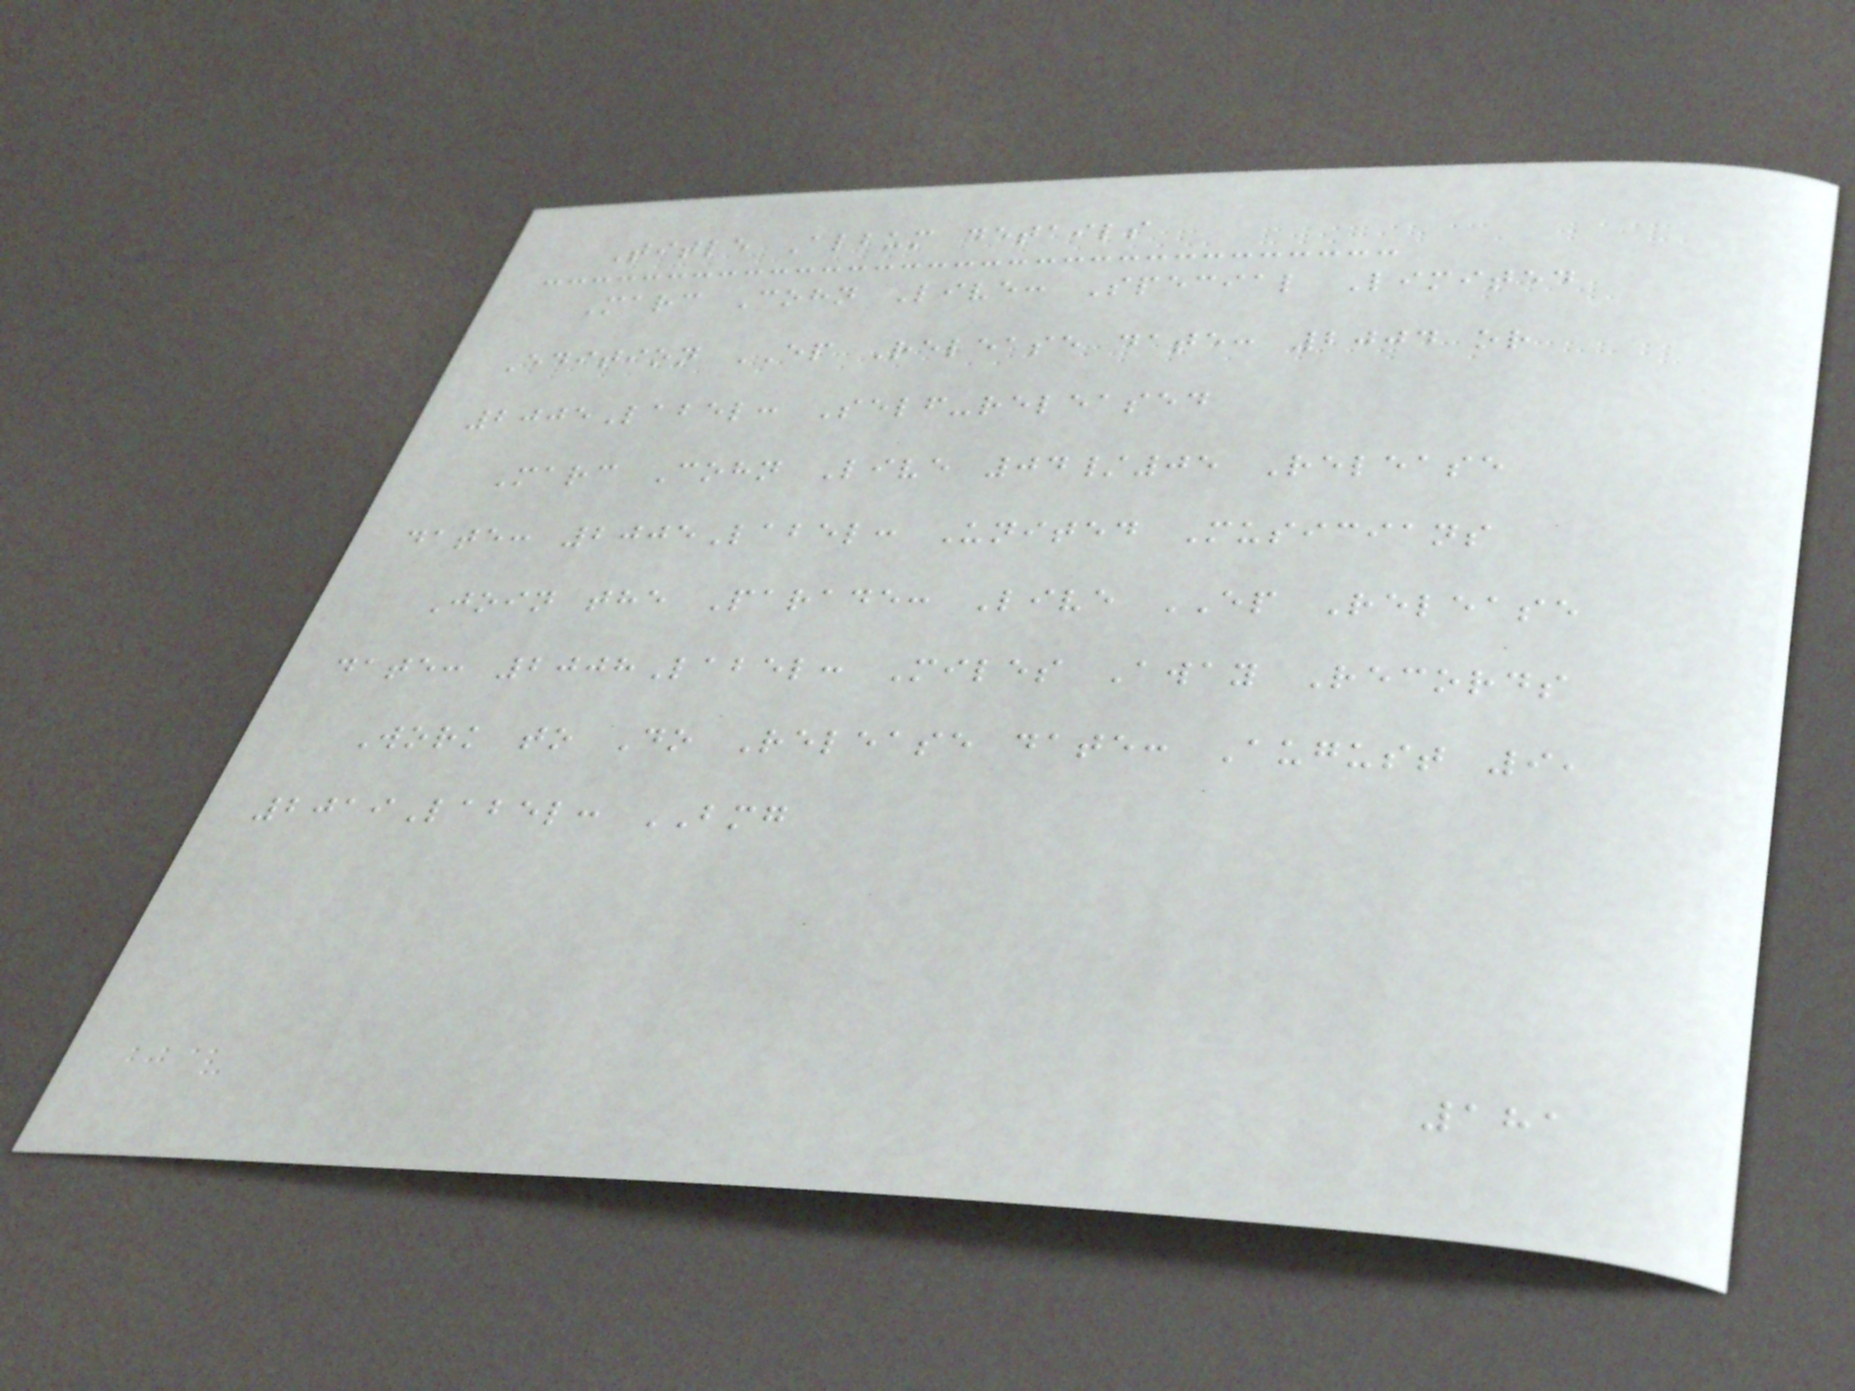Title Album details
Marc Cohn Live: Special Limited
Edition EP Release date: 2004 or
2005Label: Self-released
Marc Cohn Live 04/05 Release
date: 2005Label: United Musicians
Join the Parade: Live EP Release
date: 2008Label: Miles Away Records
Work to Do Release date: August 9,
2019Label: BMG
181
